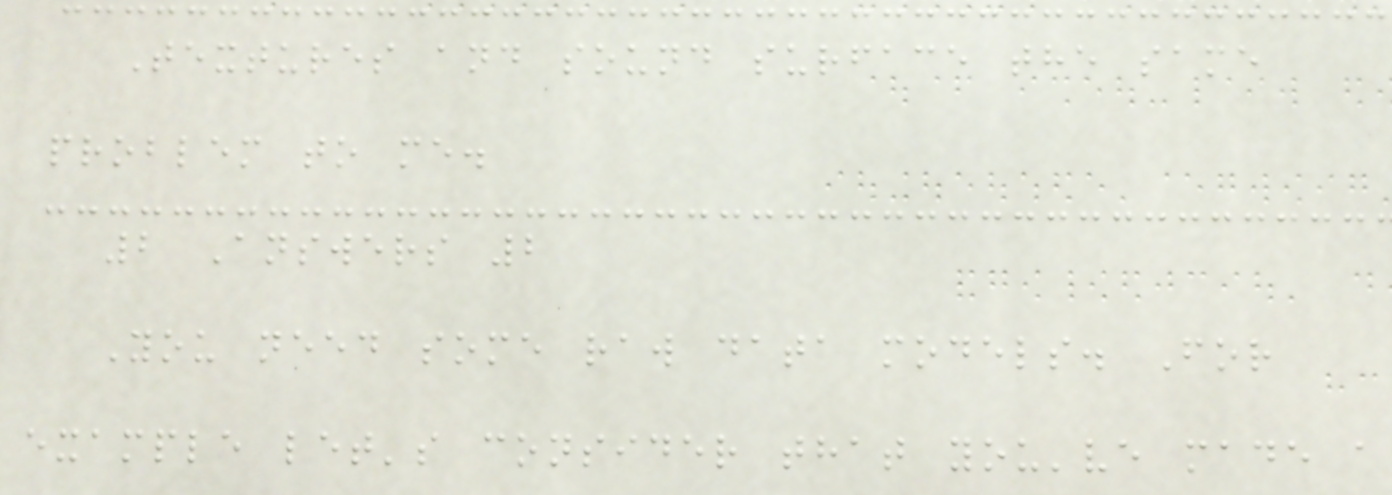Textures and sound surface the same
problem to me.
2 Answers 2
You need some raw data models. For
example let's consider that you've made a
